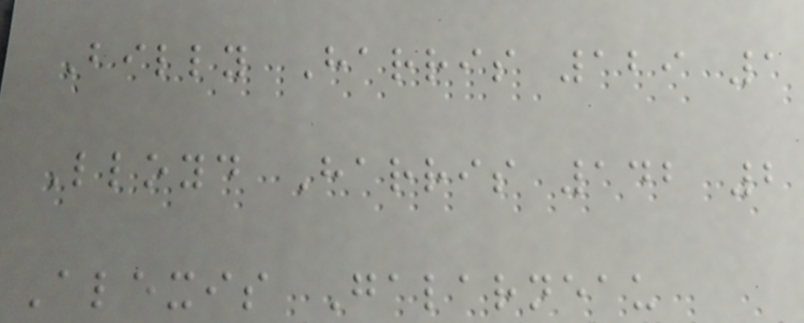Billy Harris 129 1
Lloyd Harris 142 2
Alexis Galarneau
